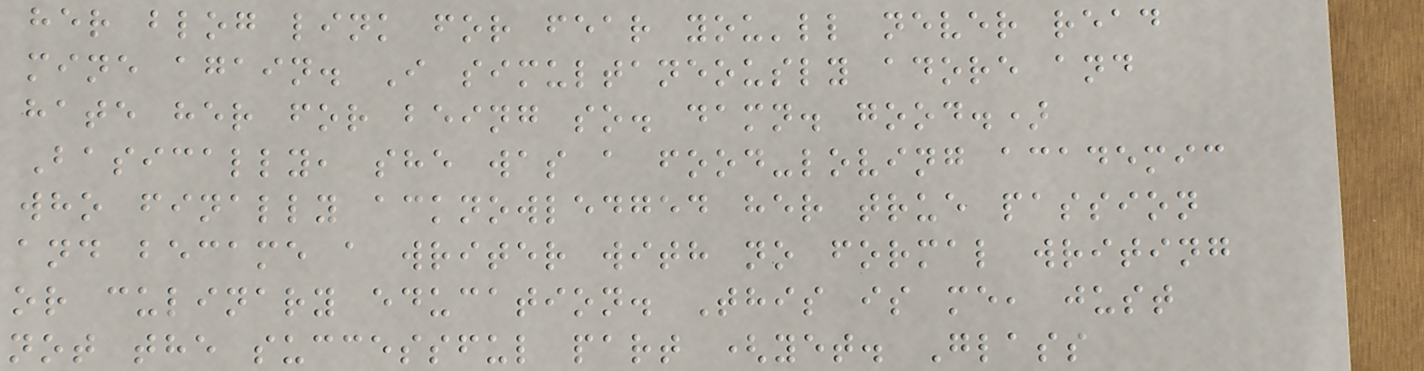her blog link for fear you'll never read
mine again. I simultaneously adore and
hate her for being so. damn. good.)
Basically, she was a food-loving academic
who finally acknowledged her true passion
and became a writer with no formal writing
or culinary education. This is me, just
not the successful part (yet. Glass
